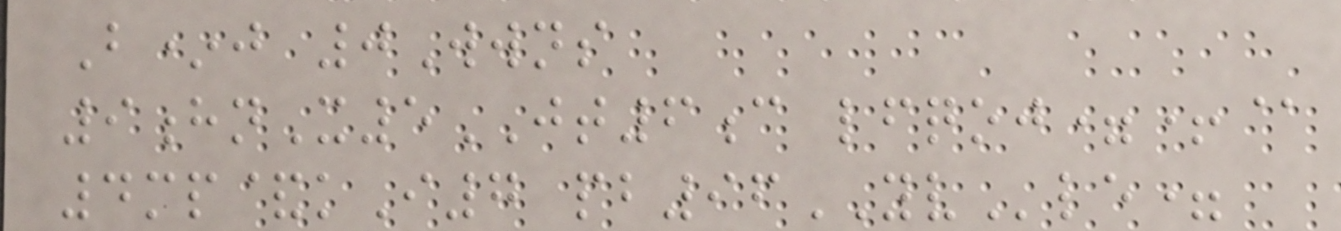B*j 0Wwns
9hnX5JT6c lfqoj=+@
4mp&kI7 pb96YVle=
